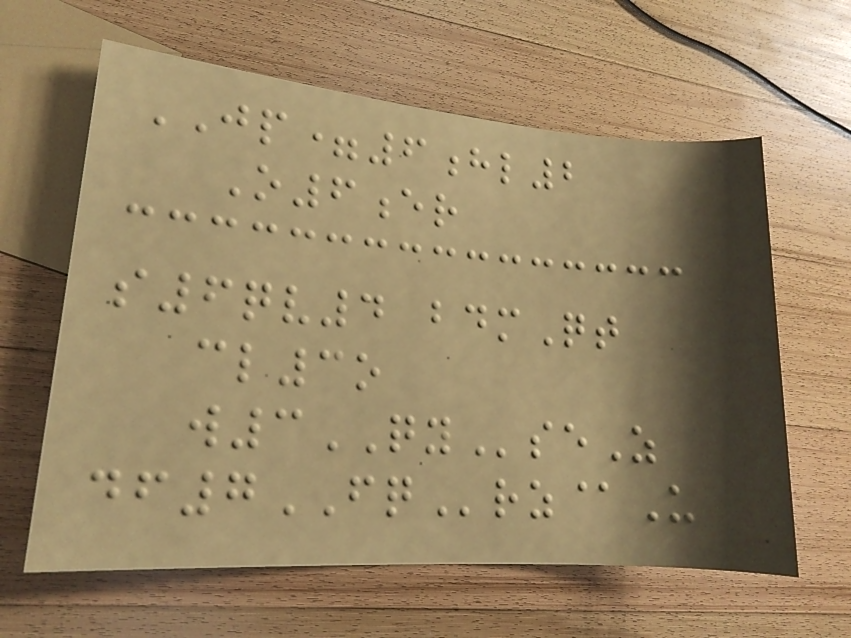JP=6hl2
O6er
s6qv4 bdmQt
cl3o
w3QYseZ
df7FQrz@U
